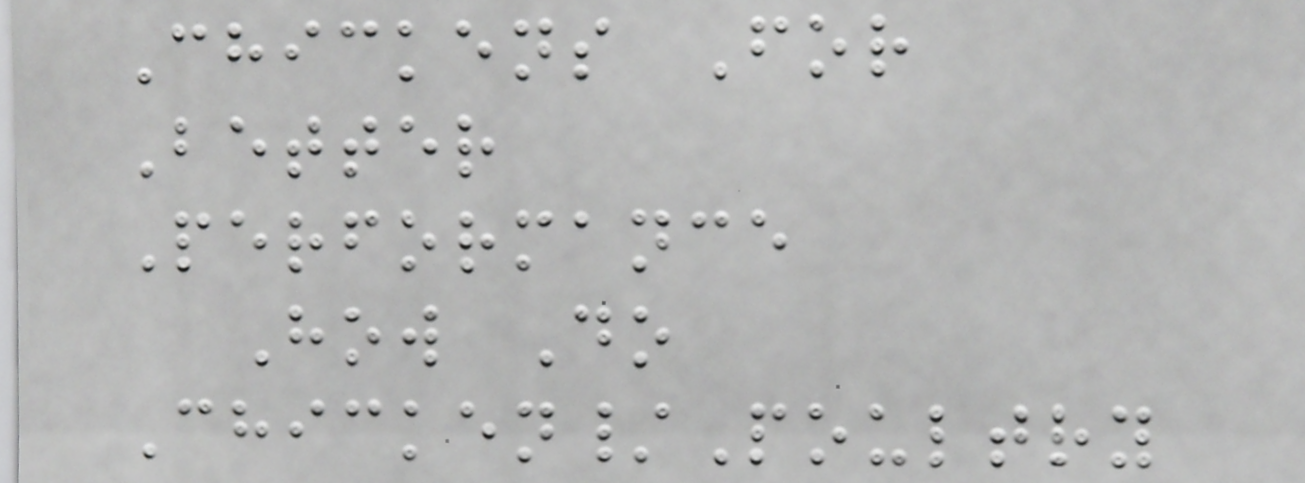Chickens For
Better
Performance
How Do
Chicken/Poultry
